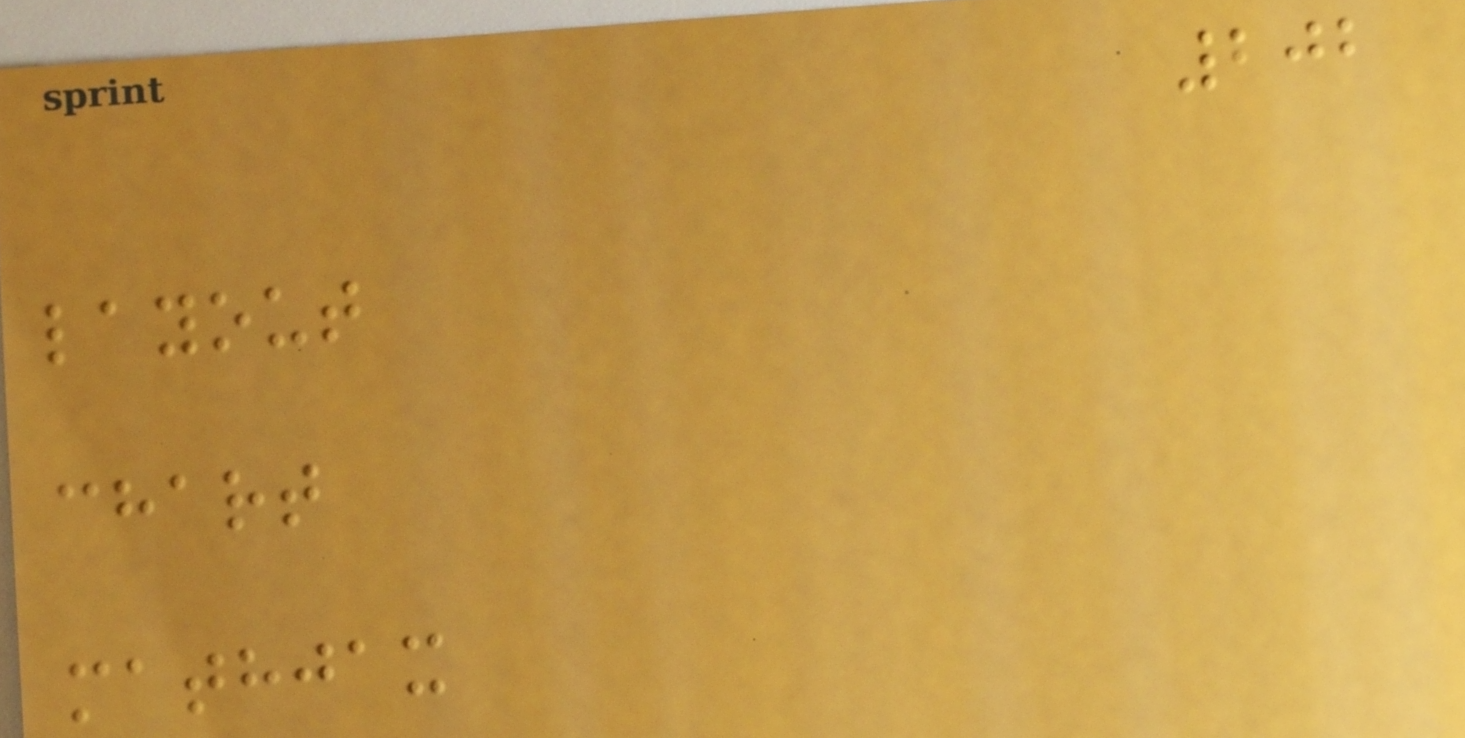202
layout
chart
mathjax
